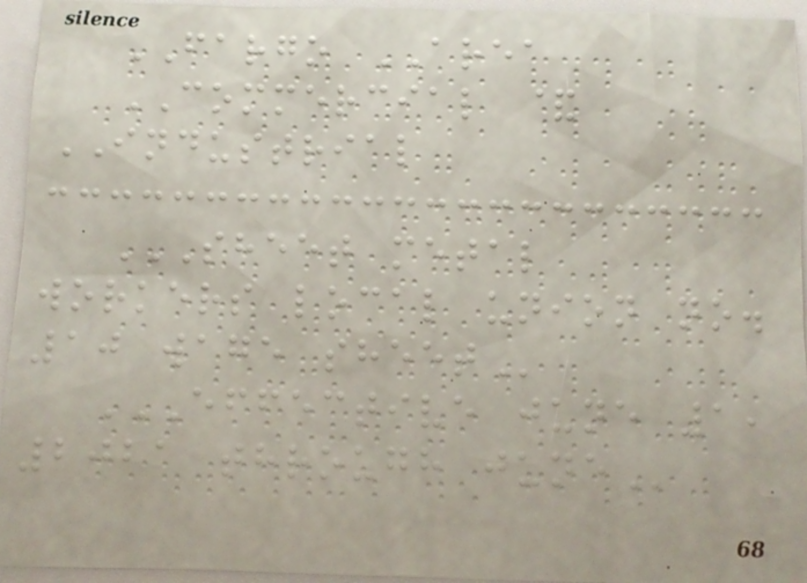FARGO AREA
COMMERCIAL &
INDUSTRIAL
SHEET METAL
WORKERS LOCAL UNION NO.
10 WAGE SHEET
EFFECTIVE JUNE 1,
2021 THROUGH JUNE
